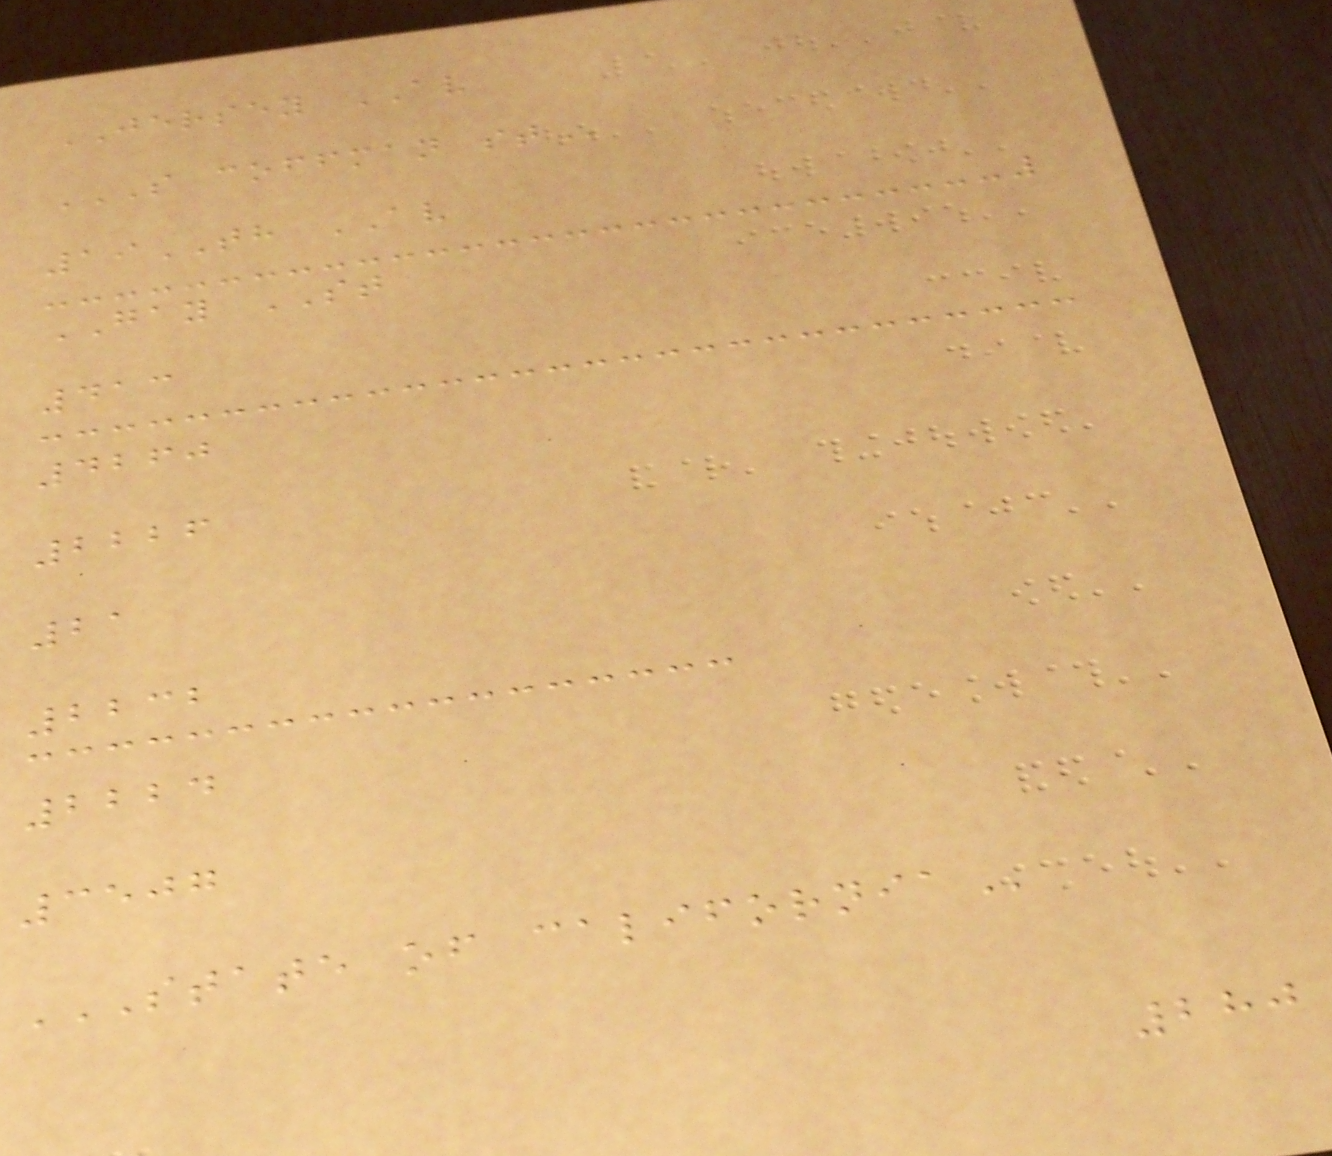JERSEY AV
S COFFMAN ST
19TH AV
GAY ST
413
4260
2226
21
2232
2224
3507
STATE OF CALIFORNIA
280
